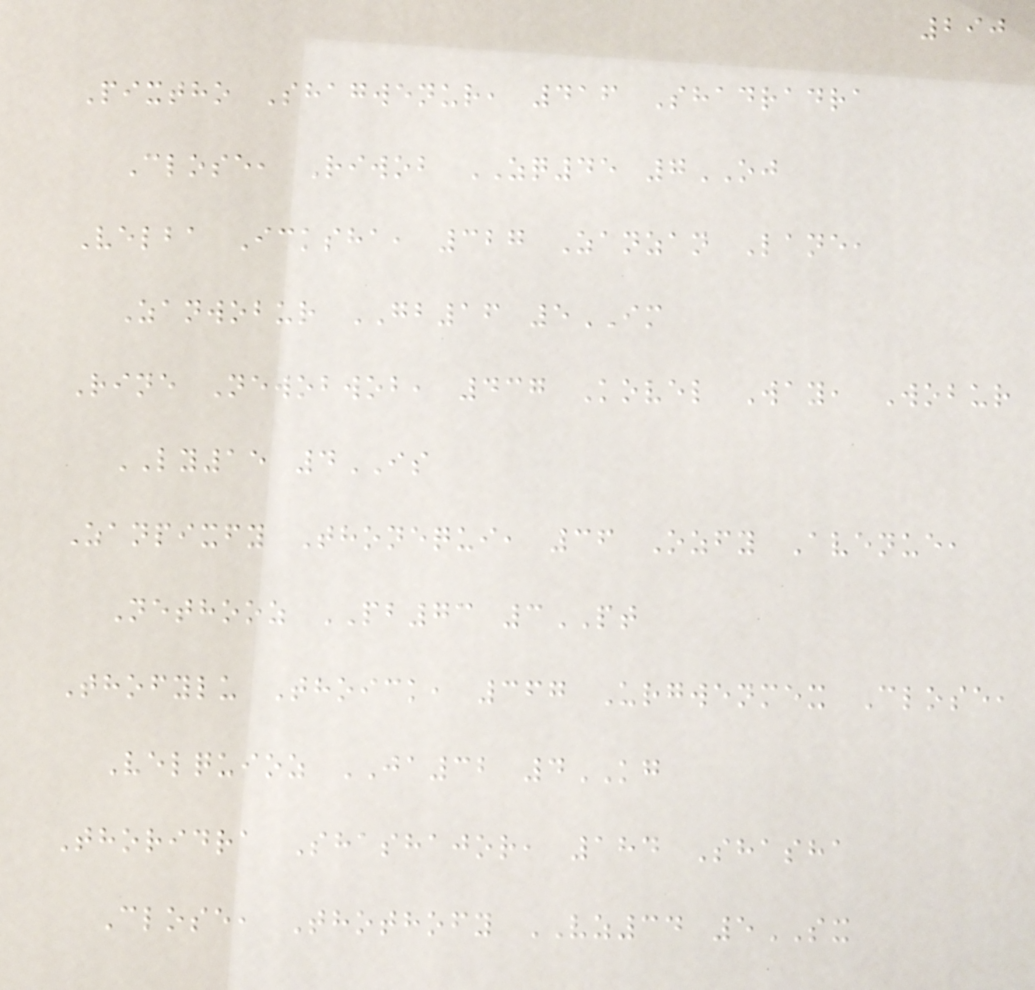290
Pixtho Shagwenur, 416 Shadradra
Close, Riwob ZQ45 7OJ
Velba Icksha, 327 Zanzan Lane,
Zanwobur GB16 5IM
Rine Newobwob, 437 Kovel Way, Wobur
LY15 4IS
Zanpixfy Thonequi, 36 Ozfy Avenue,
Nethooz PB73 3PT
Thofylu Thoick, 367 Urgwenmex Close,
Velquioz JA32 4KG
Thoridra Shashajor, 184 Shasha
Close, Thothofy VZ34 5SX
